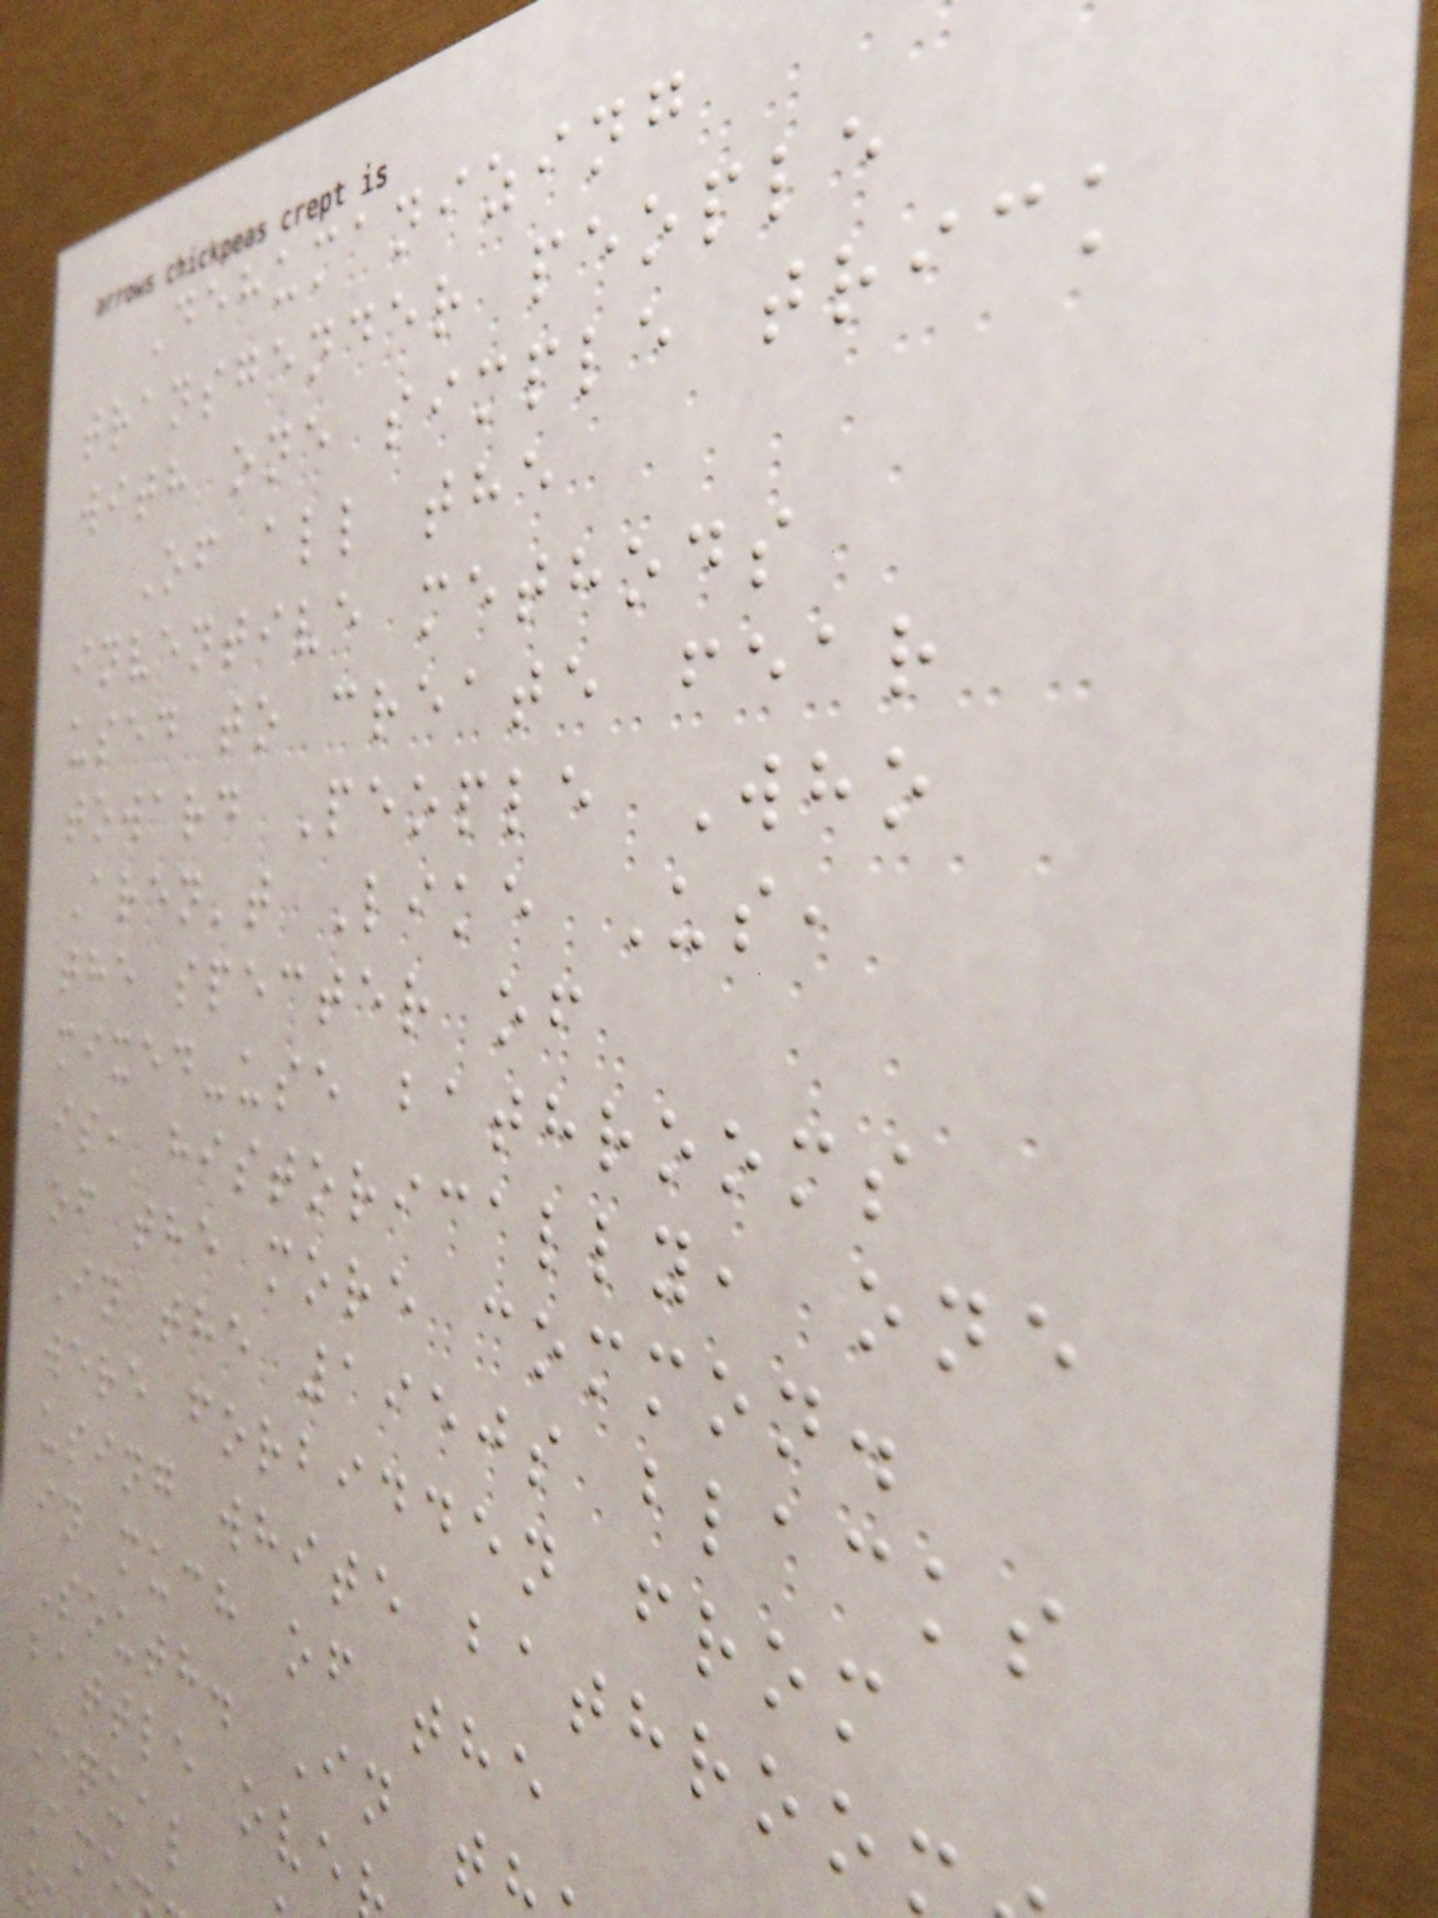Dehumanizing
transgender people
with one simple trick
Of all the
inventive methods
used to create fear
toward People Who
Aren't Like Us,
the specter of
mixed-use bathrooms
is, historically, one
of the more common.
In the 1950s blacks
were forbidden from
using white bathroo
in much of the
South. In t
battle ove
Equal
